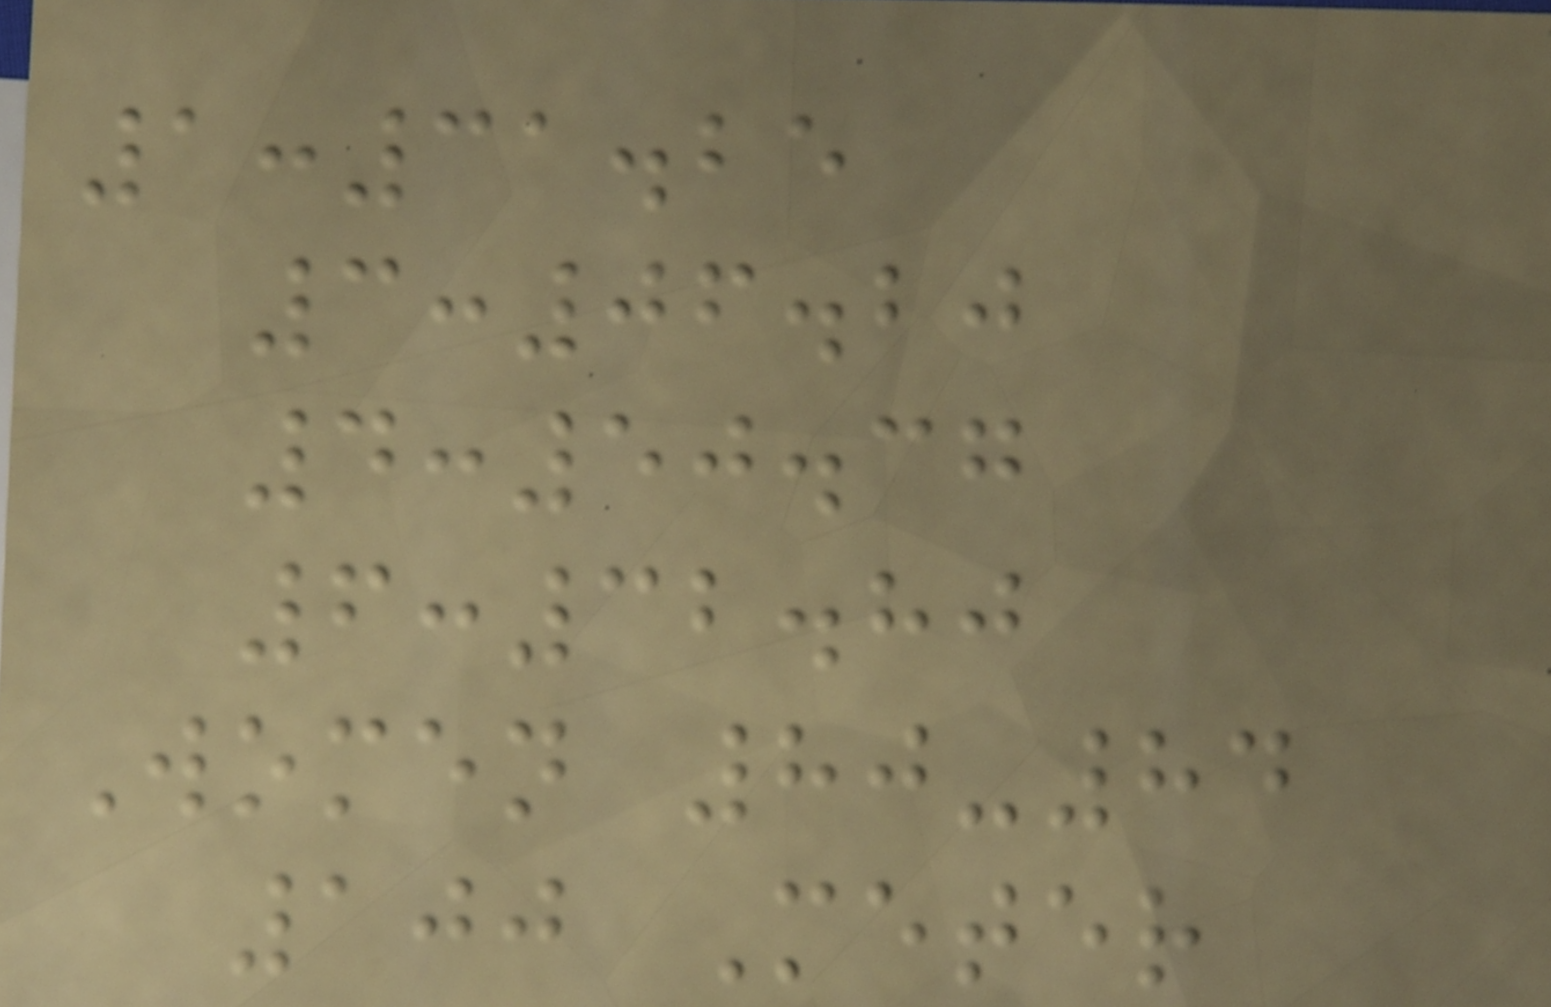1:31.25
3:06.20
4:50.37
6:32.80
Women 80-84
100 Meter
